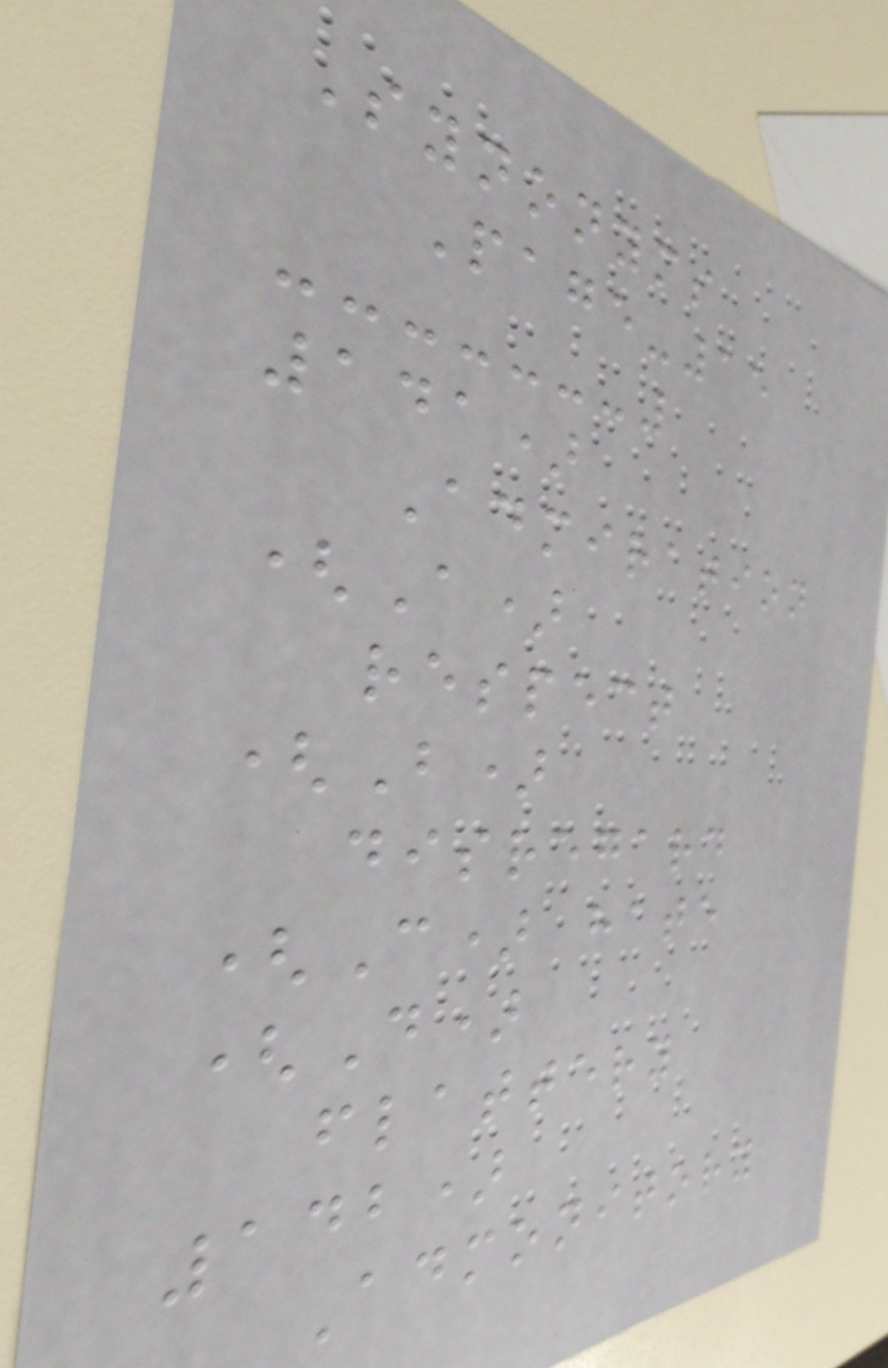Synonyms
Page-15
141)
Admiration
(A)
respect
(B)
disregard
(C) hate
(D)
flattery
142)
Admonitory
